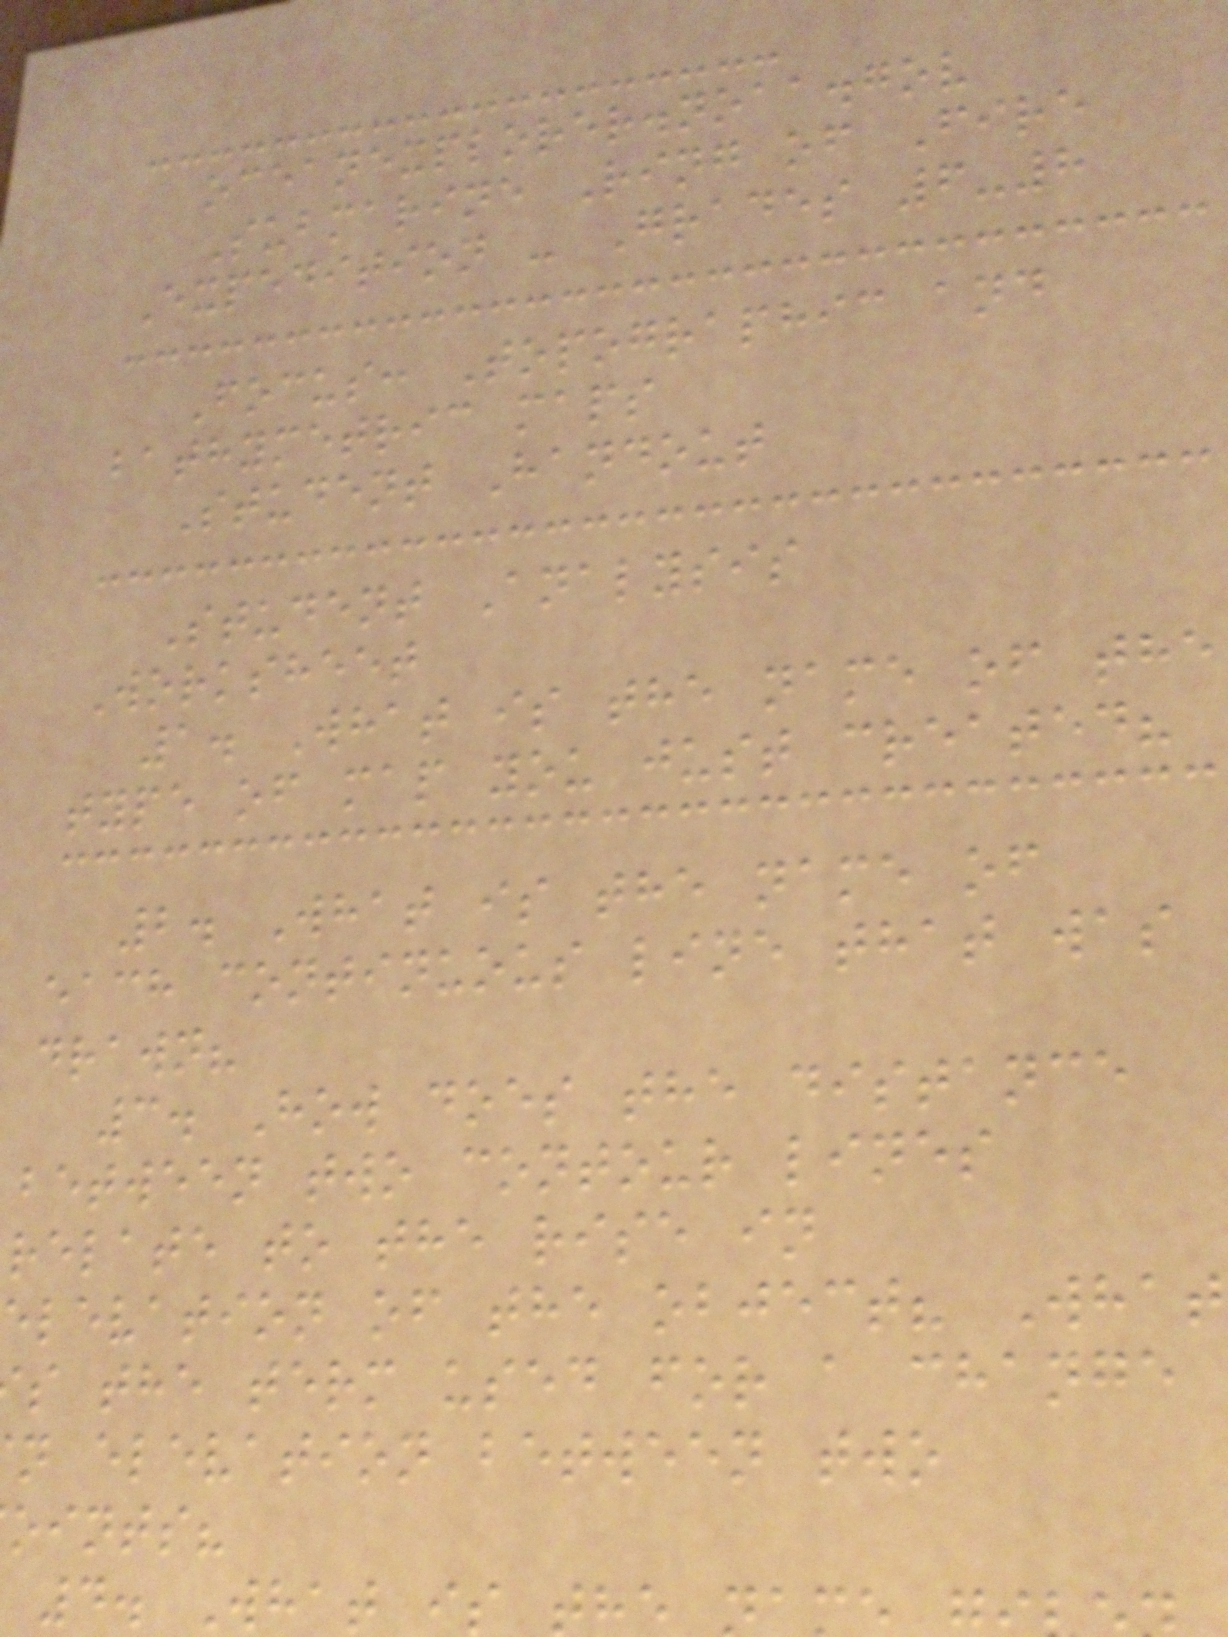oceanexplorer.noaa.gov
Submarine Ring of Fire
Expedition - Grades 6-8
Focus: Topographic and
bathymetric maps
Student Handout
Student Analysis
Worksheet
1. What is the name of the
type of map you just created?
2. What is the name of
each continuous line that was
drawn?
3. How does the distance
between two contour lines
relate to the rise in
elevation of the object? What
s the term used for a change
n elevation between two
oints?
4. What is
